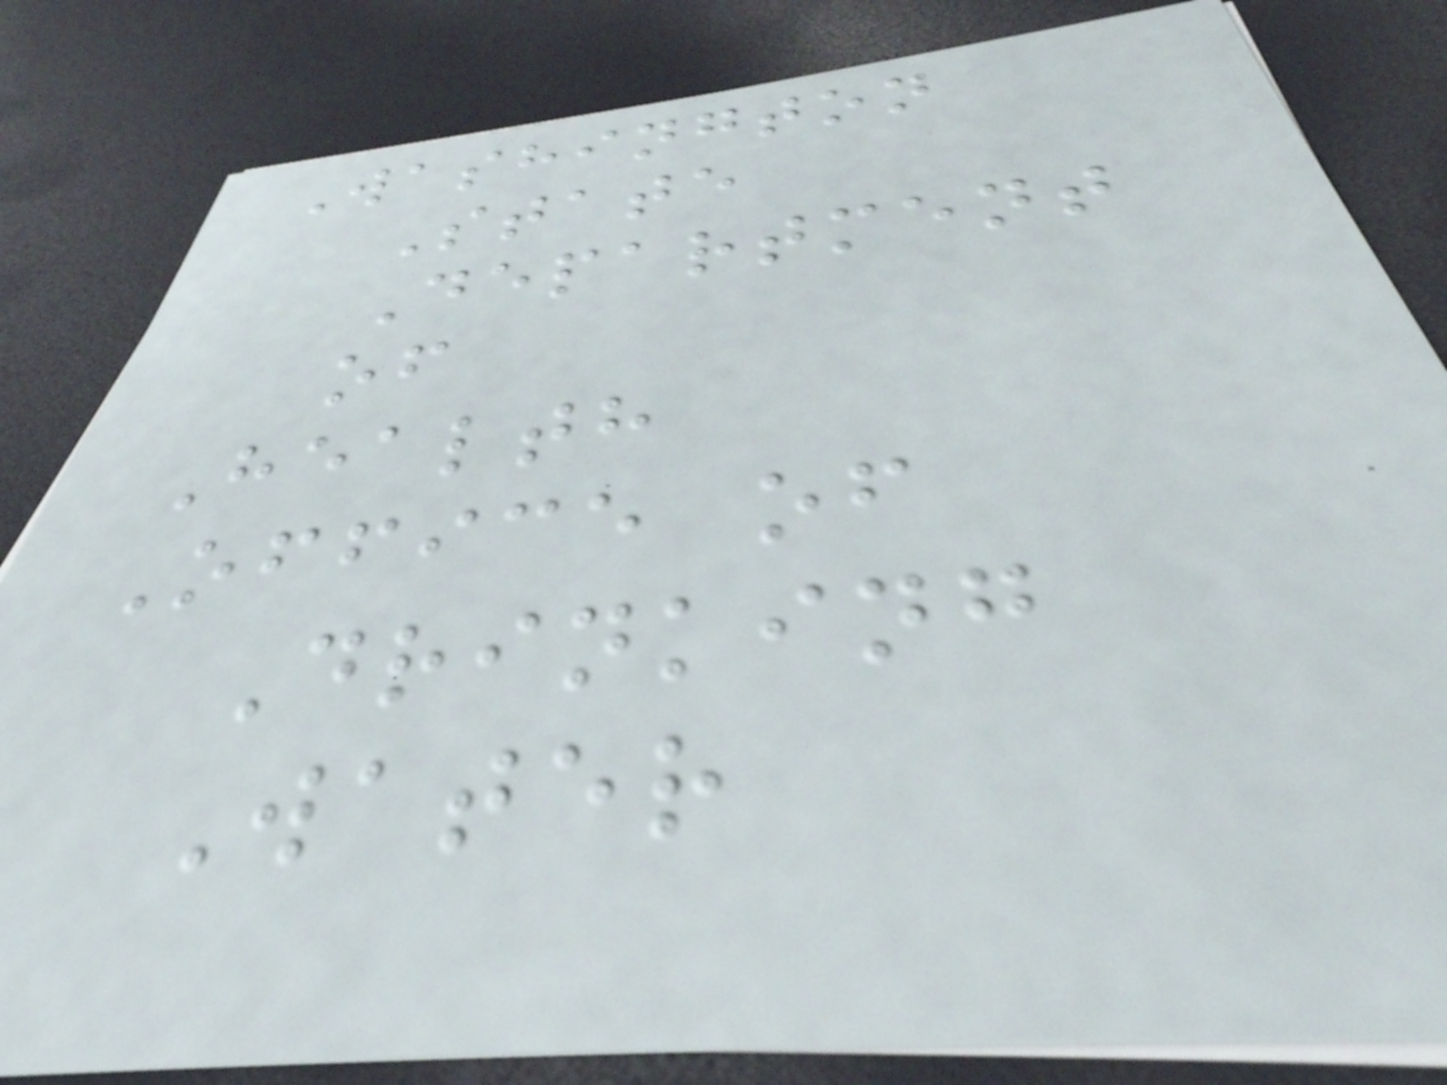Washington
State
Department
of
Health
Office of
Drinking
Water
